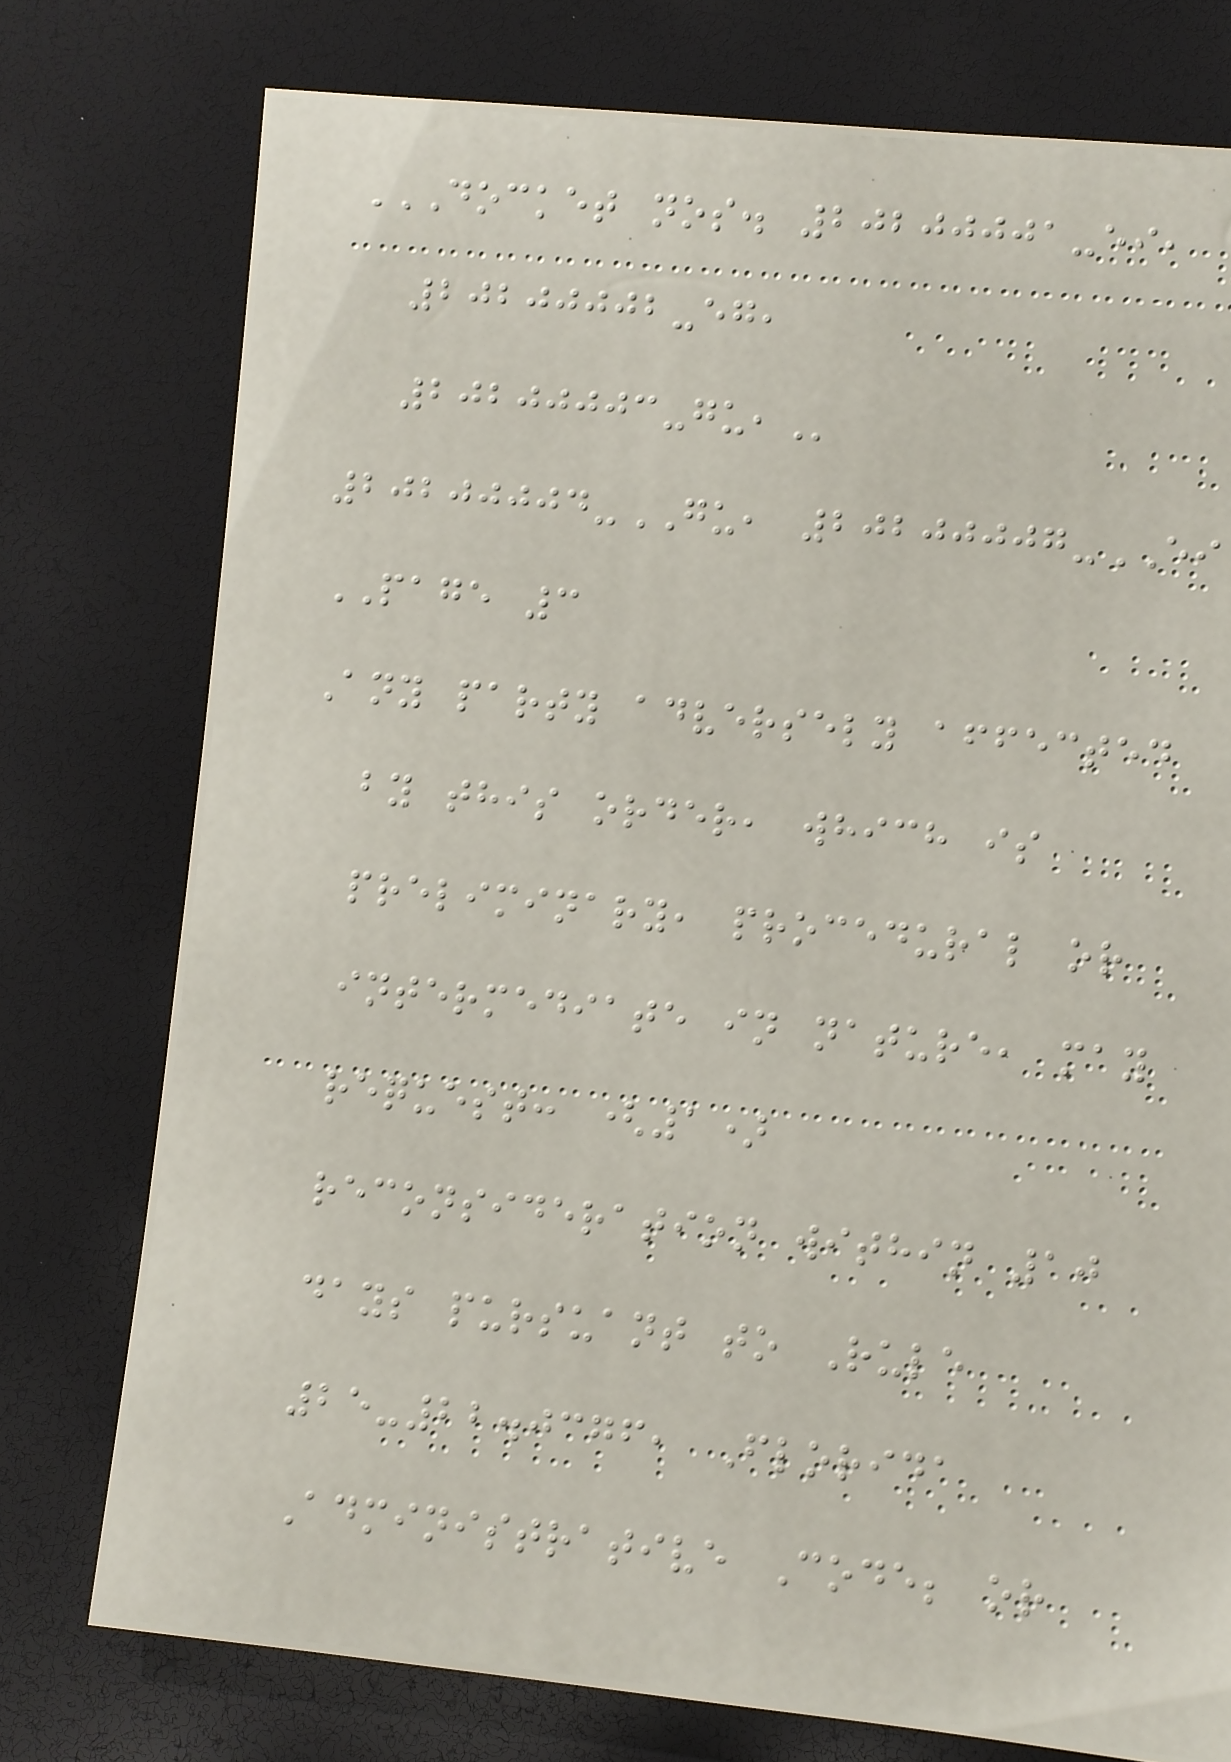DOCKET NOS. 20200001-EI,
20200002-EG,
20200003-GU,
20200004-GU, 20200007-EI
PAGE 3
Any party adversely affected
by this order, which is
preliminary, procedural or
intermediate in nature, may
request: (1)
reconsideration within 10
days pursuant to Rule
25-22.0376, Florida
Administrative Code; or
